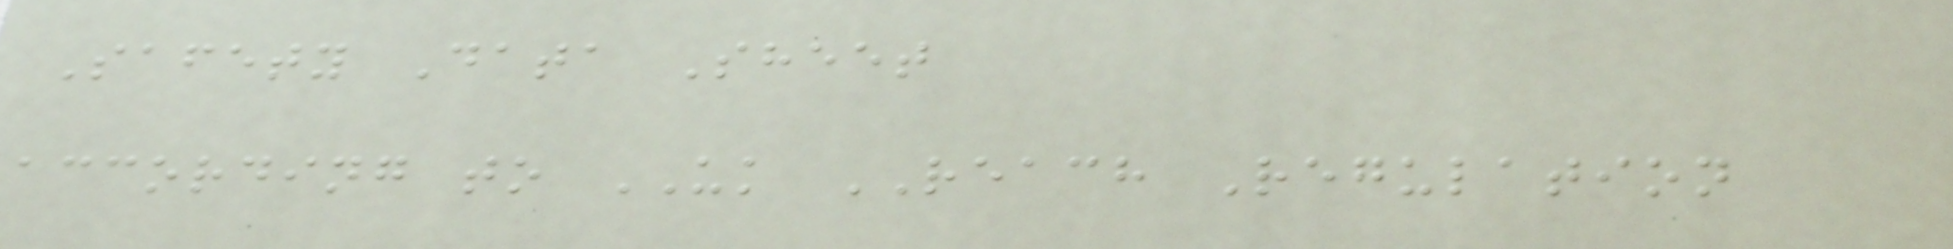Safety Data Sheet
according to UK REACH Regulation
